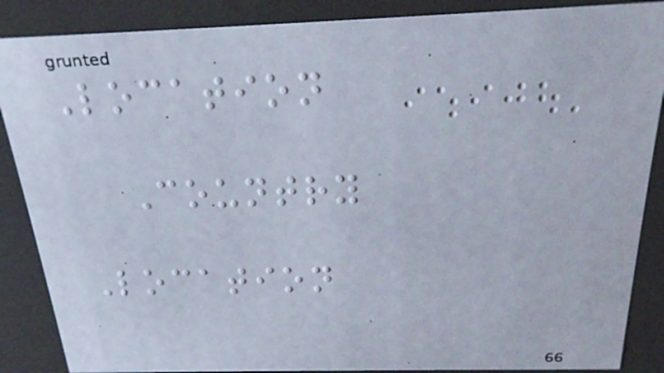Location
Country
Location
